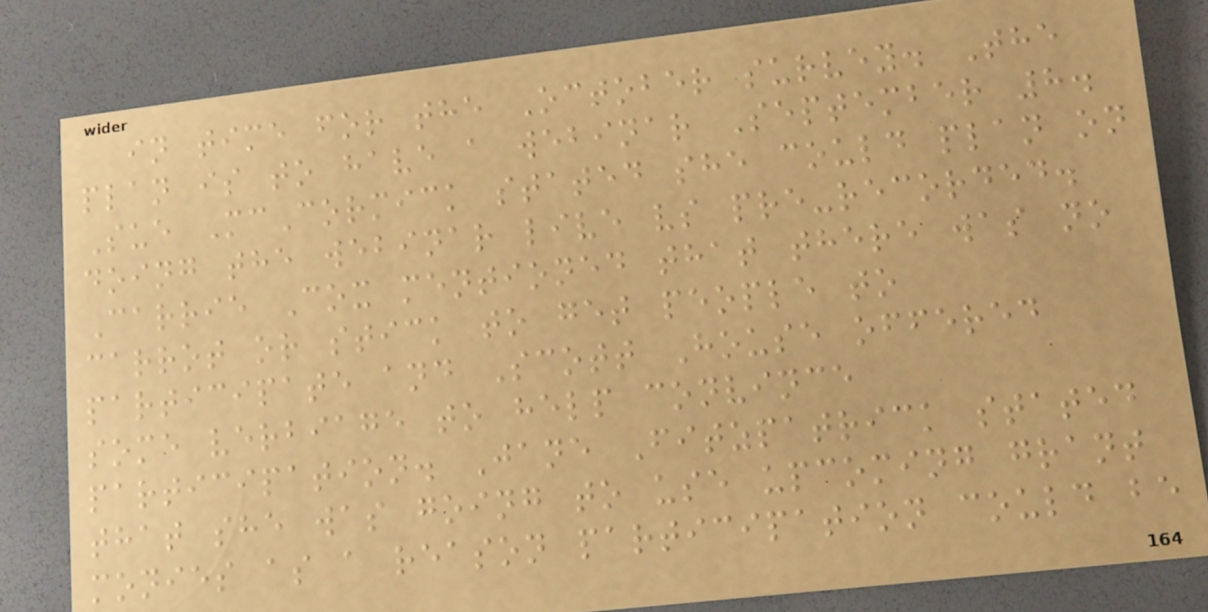in time for the October survey. The
plan is to have a webinar September 8.
Sue McCormick stated she could plan on
doing the webinar live vs pre-recorded.
Carrie Cox mentioned that there was no
carrot or stick to get people to
participate and Scott House offered
some verbiage to help convince
participation. Jane Fitzpatrick stated
that she was going to use upcoming grant
monies as a reason participation could be
